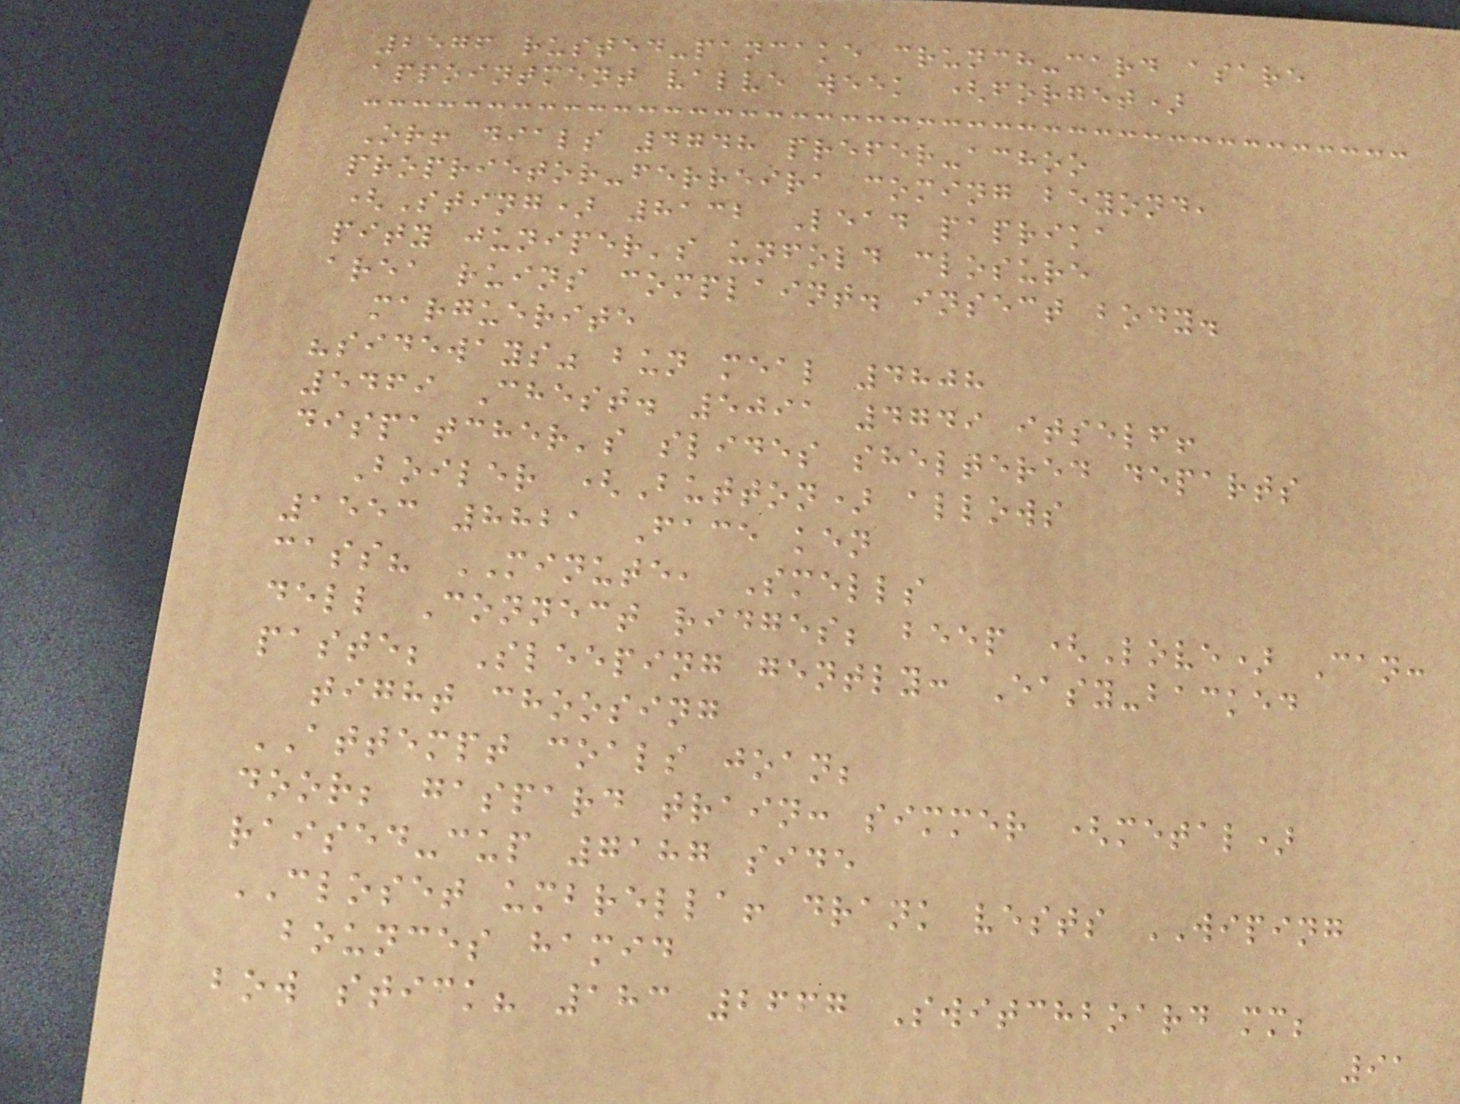2576 rusted-pancake crunch-card asare
appointment valve week (forget)
Or! dials 4748 prefer-achoo
proprietor-ferreira coming beyond,
(Sting) 8132 Lead paprika
pity juniper's unfold closure
area ruins complaint. insect body.
marguerite
"sideways" bun meal 4808
5469 Chest. 5091 4749 itself!
dispatcher's slides sheltered departs
Boiler (Button) allows
1553 8821 Face ken
cass? MINUTE, Smells
dell Connect ridges; beep (Love) Can:
paste; Sleeping gently: Easy-backed
tight choosing
ATTEMPT coals joan;
door; gaspard train: simmer (metal)
raised-cup 7187 side
CLOSET umbrella! drank vests WIPING
bounces hamid
bow stick? 183 2667 Switchboard mm;
91
